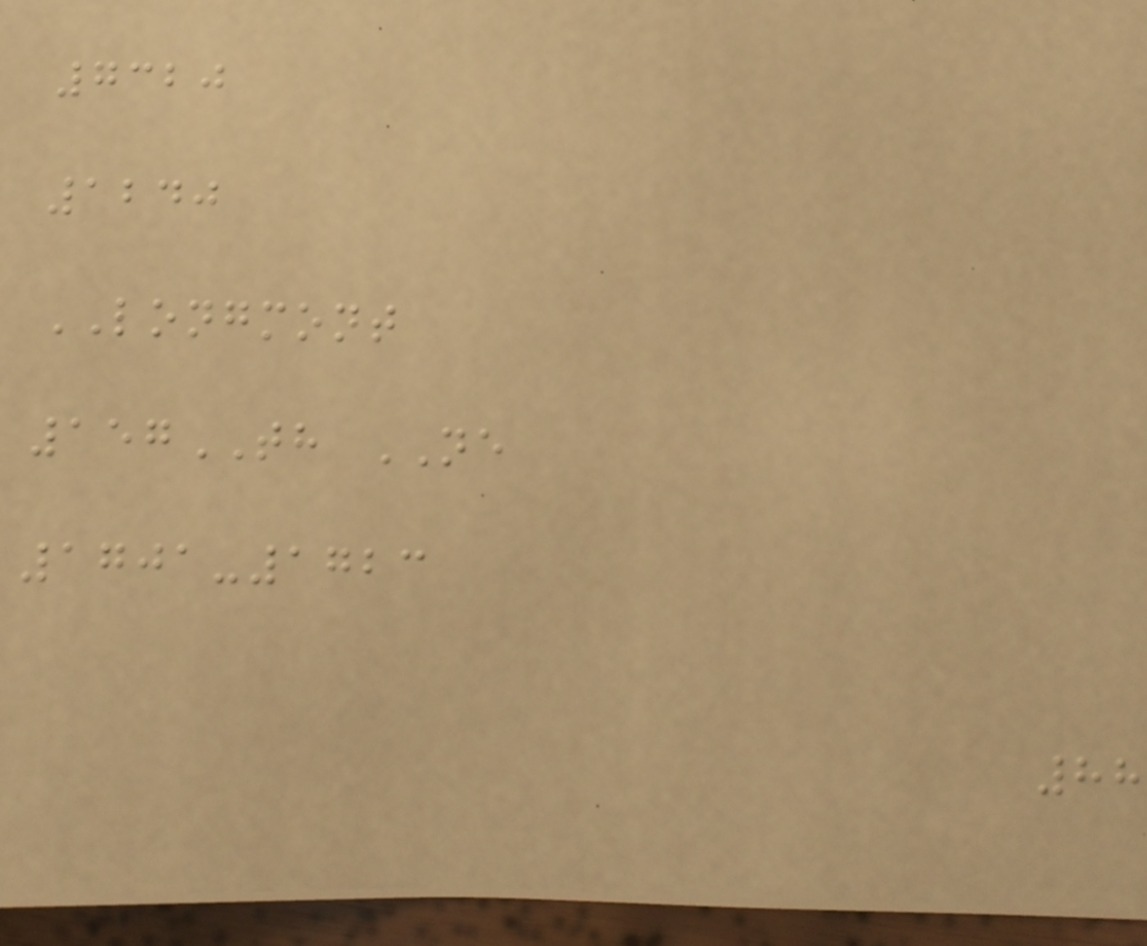7320
1240
LONGMONT
157TH NE
1701-1723
88
